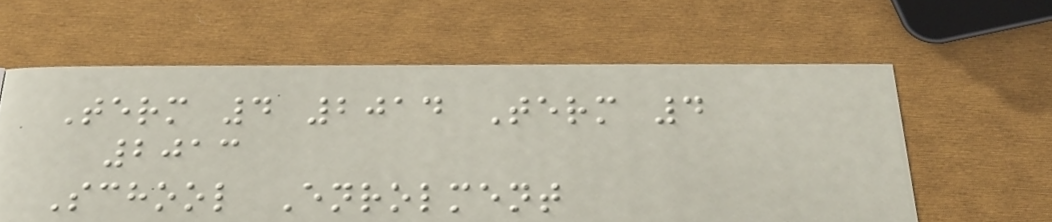Term 4 2014 Term 4
2013
School Enrolment
